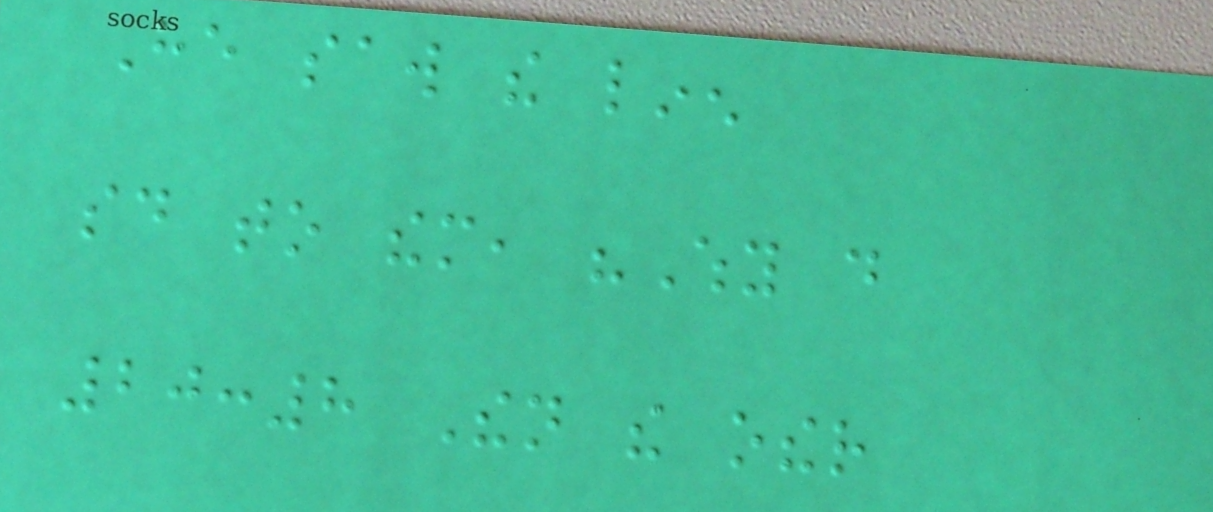He saw the linen
said to them, "Why do
20:8 Then the other
